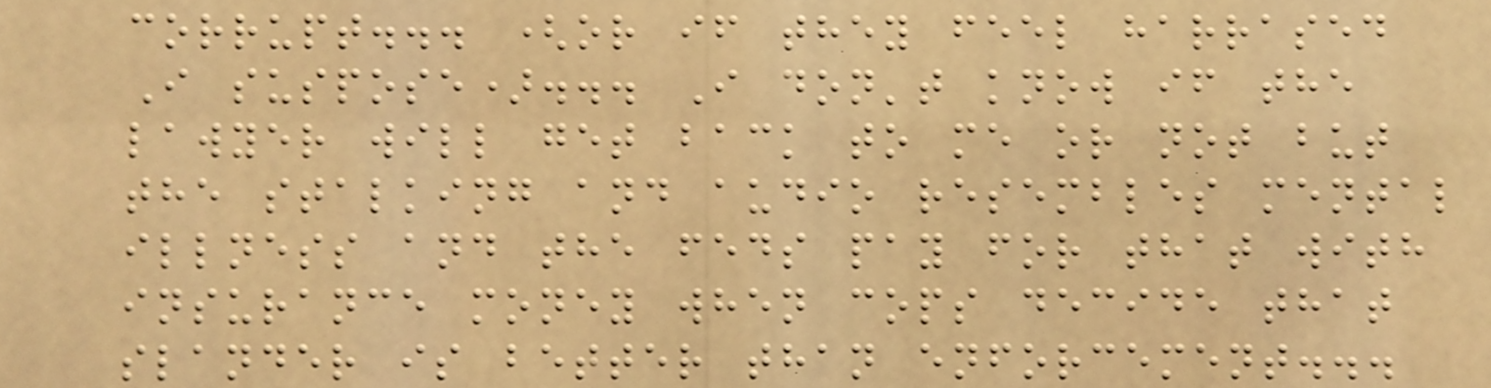corrupt... (or if they feel harrased
I suspose)... I don't know if the
lawyer will get back to me or not but
the stalking and audio resembles mental
illness and the feds pay for that with
insurance money when cops decide that
slander is better than enforcement...
